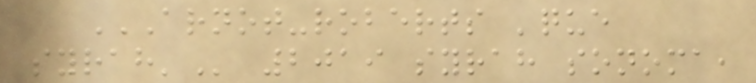ARNOT-ROBERTS 'QUE
SYRAH' 2019 syrah sonoma,
